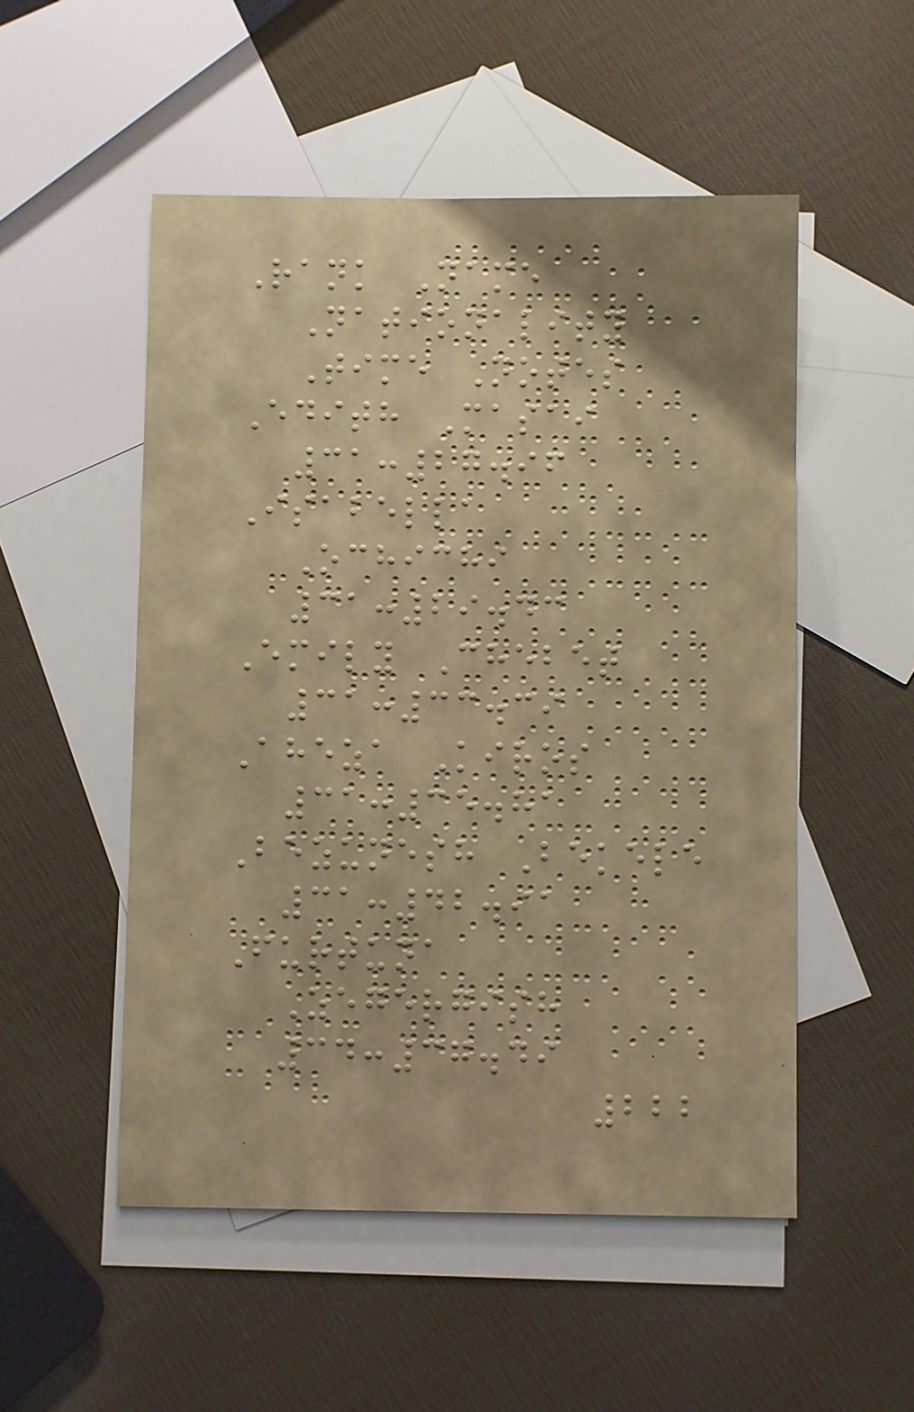Rank Name
Nationality
Time Notes
Edith Masai
31:27.96
Isabella
Ochichi
31:29.43
Emily Chebet
31:33.39
Aheza Kiros
31:35.81
Bezunesh Bekele
31:42.91
Furtuna
Zegergish
34:37.49
222
